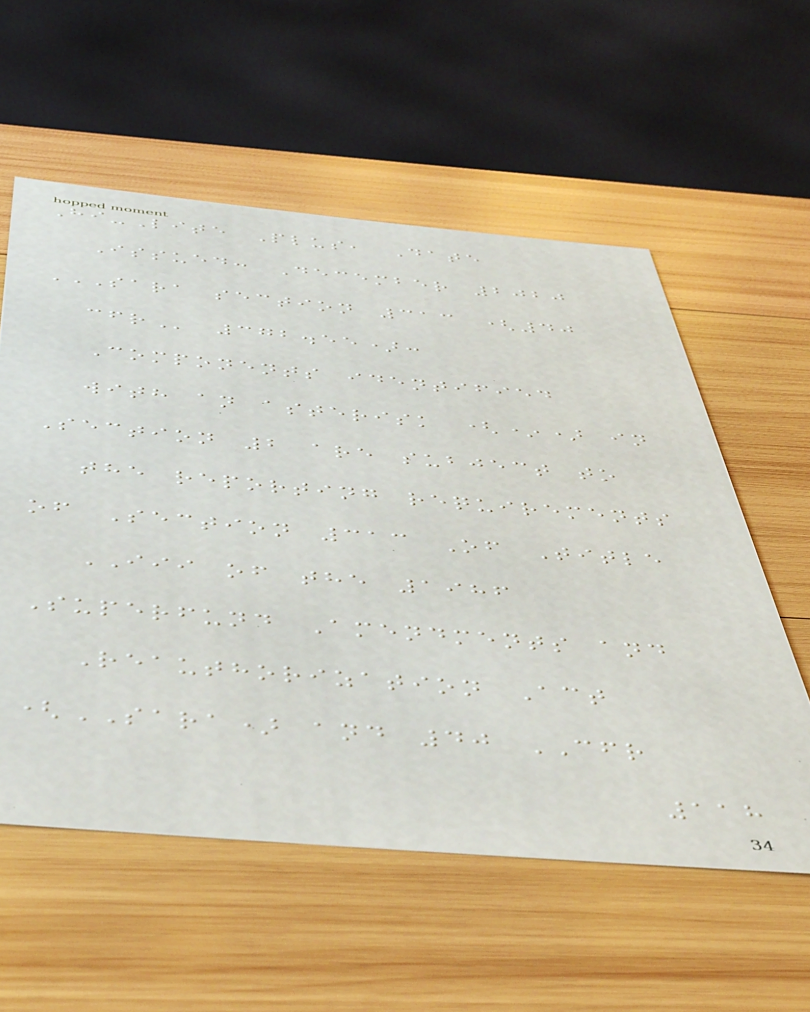Hi-Lite Plus, Date
Issued: December 2020
SARA SECTION 313 (40
CFR 372.55):
Components identified
with an asterisk (*) in
Section 2 are subject to
the reporting requirements
of Section 313 Of Title
III of the 1986
Superfund Amendments and
Reauthorization Act
(SARA) and 40 CFR
118
